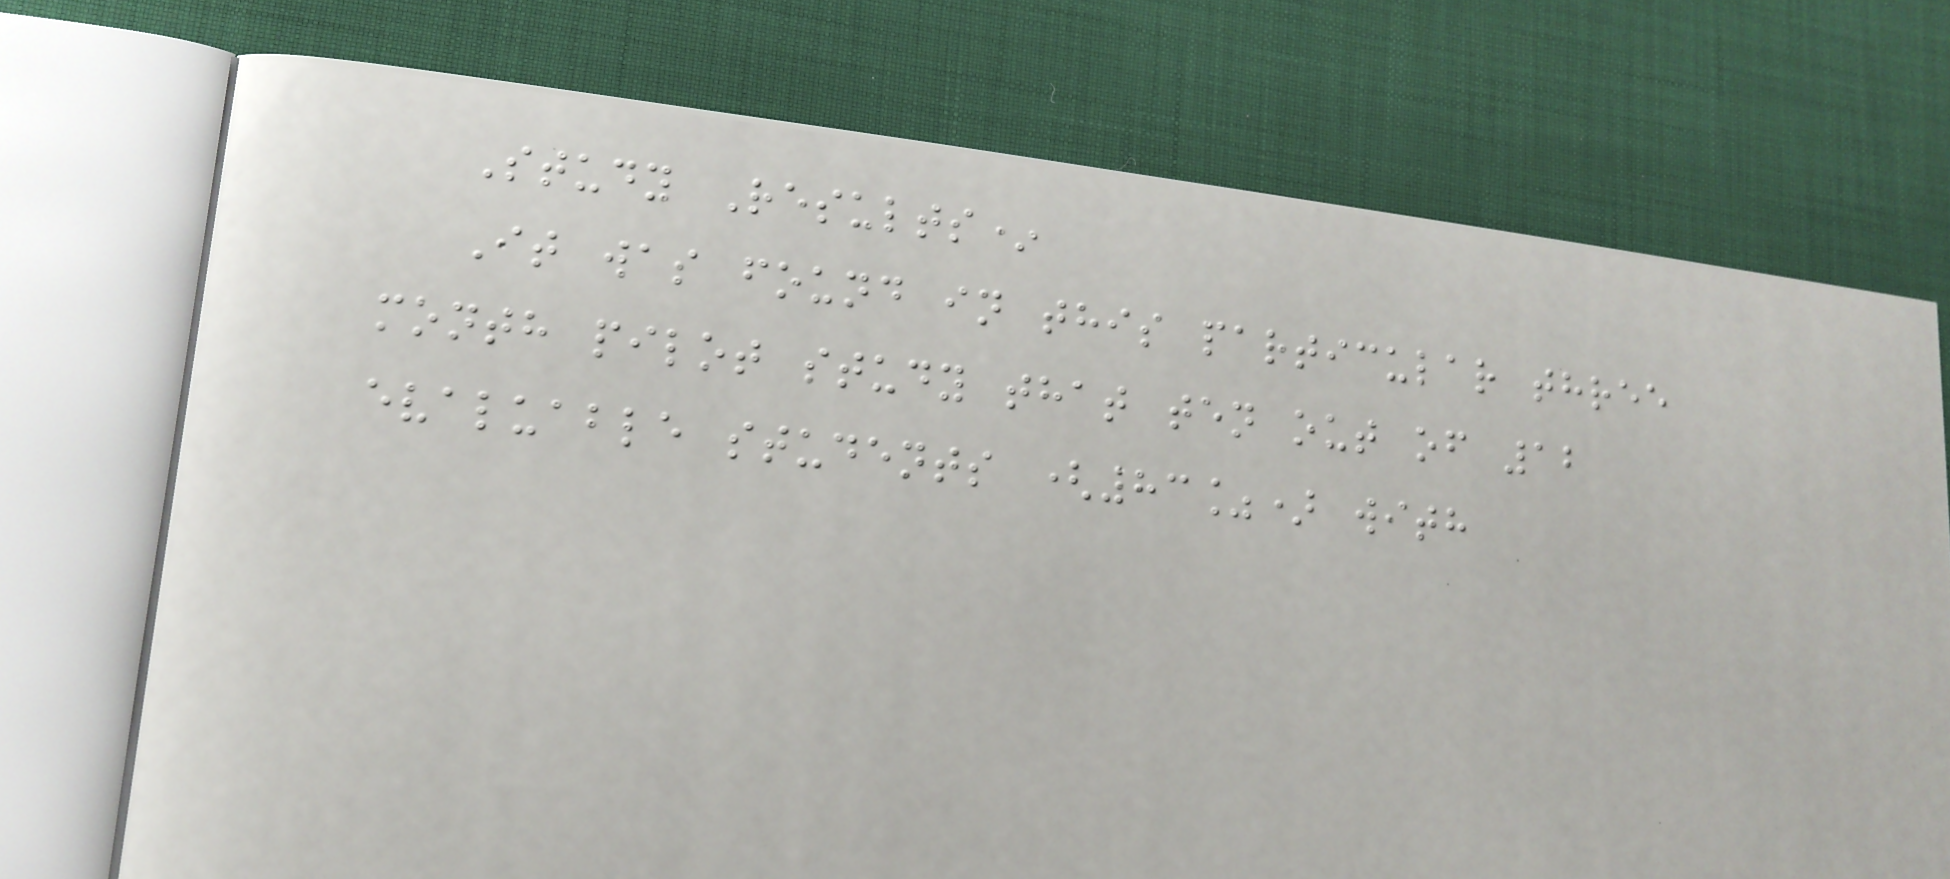Study Results*
It was found in this particular three
month pilot study that ten out of 12
evaluable students (83%) with
